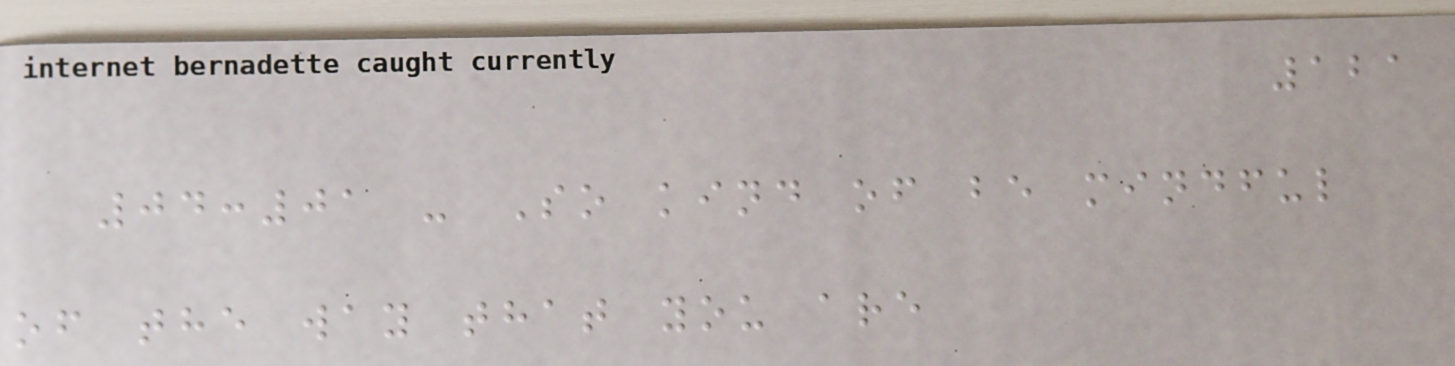121
04:01 - So kind of be mindful
of the way that you are
